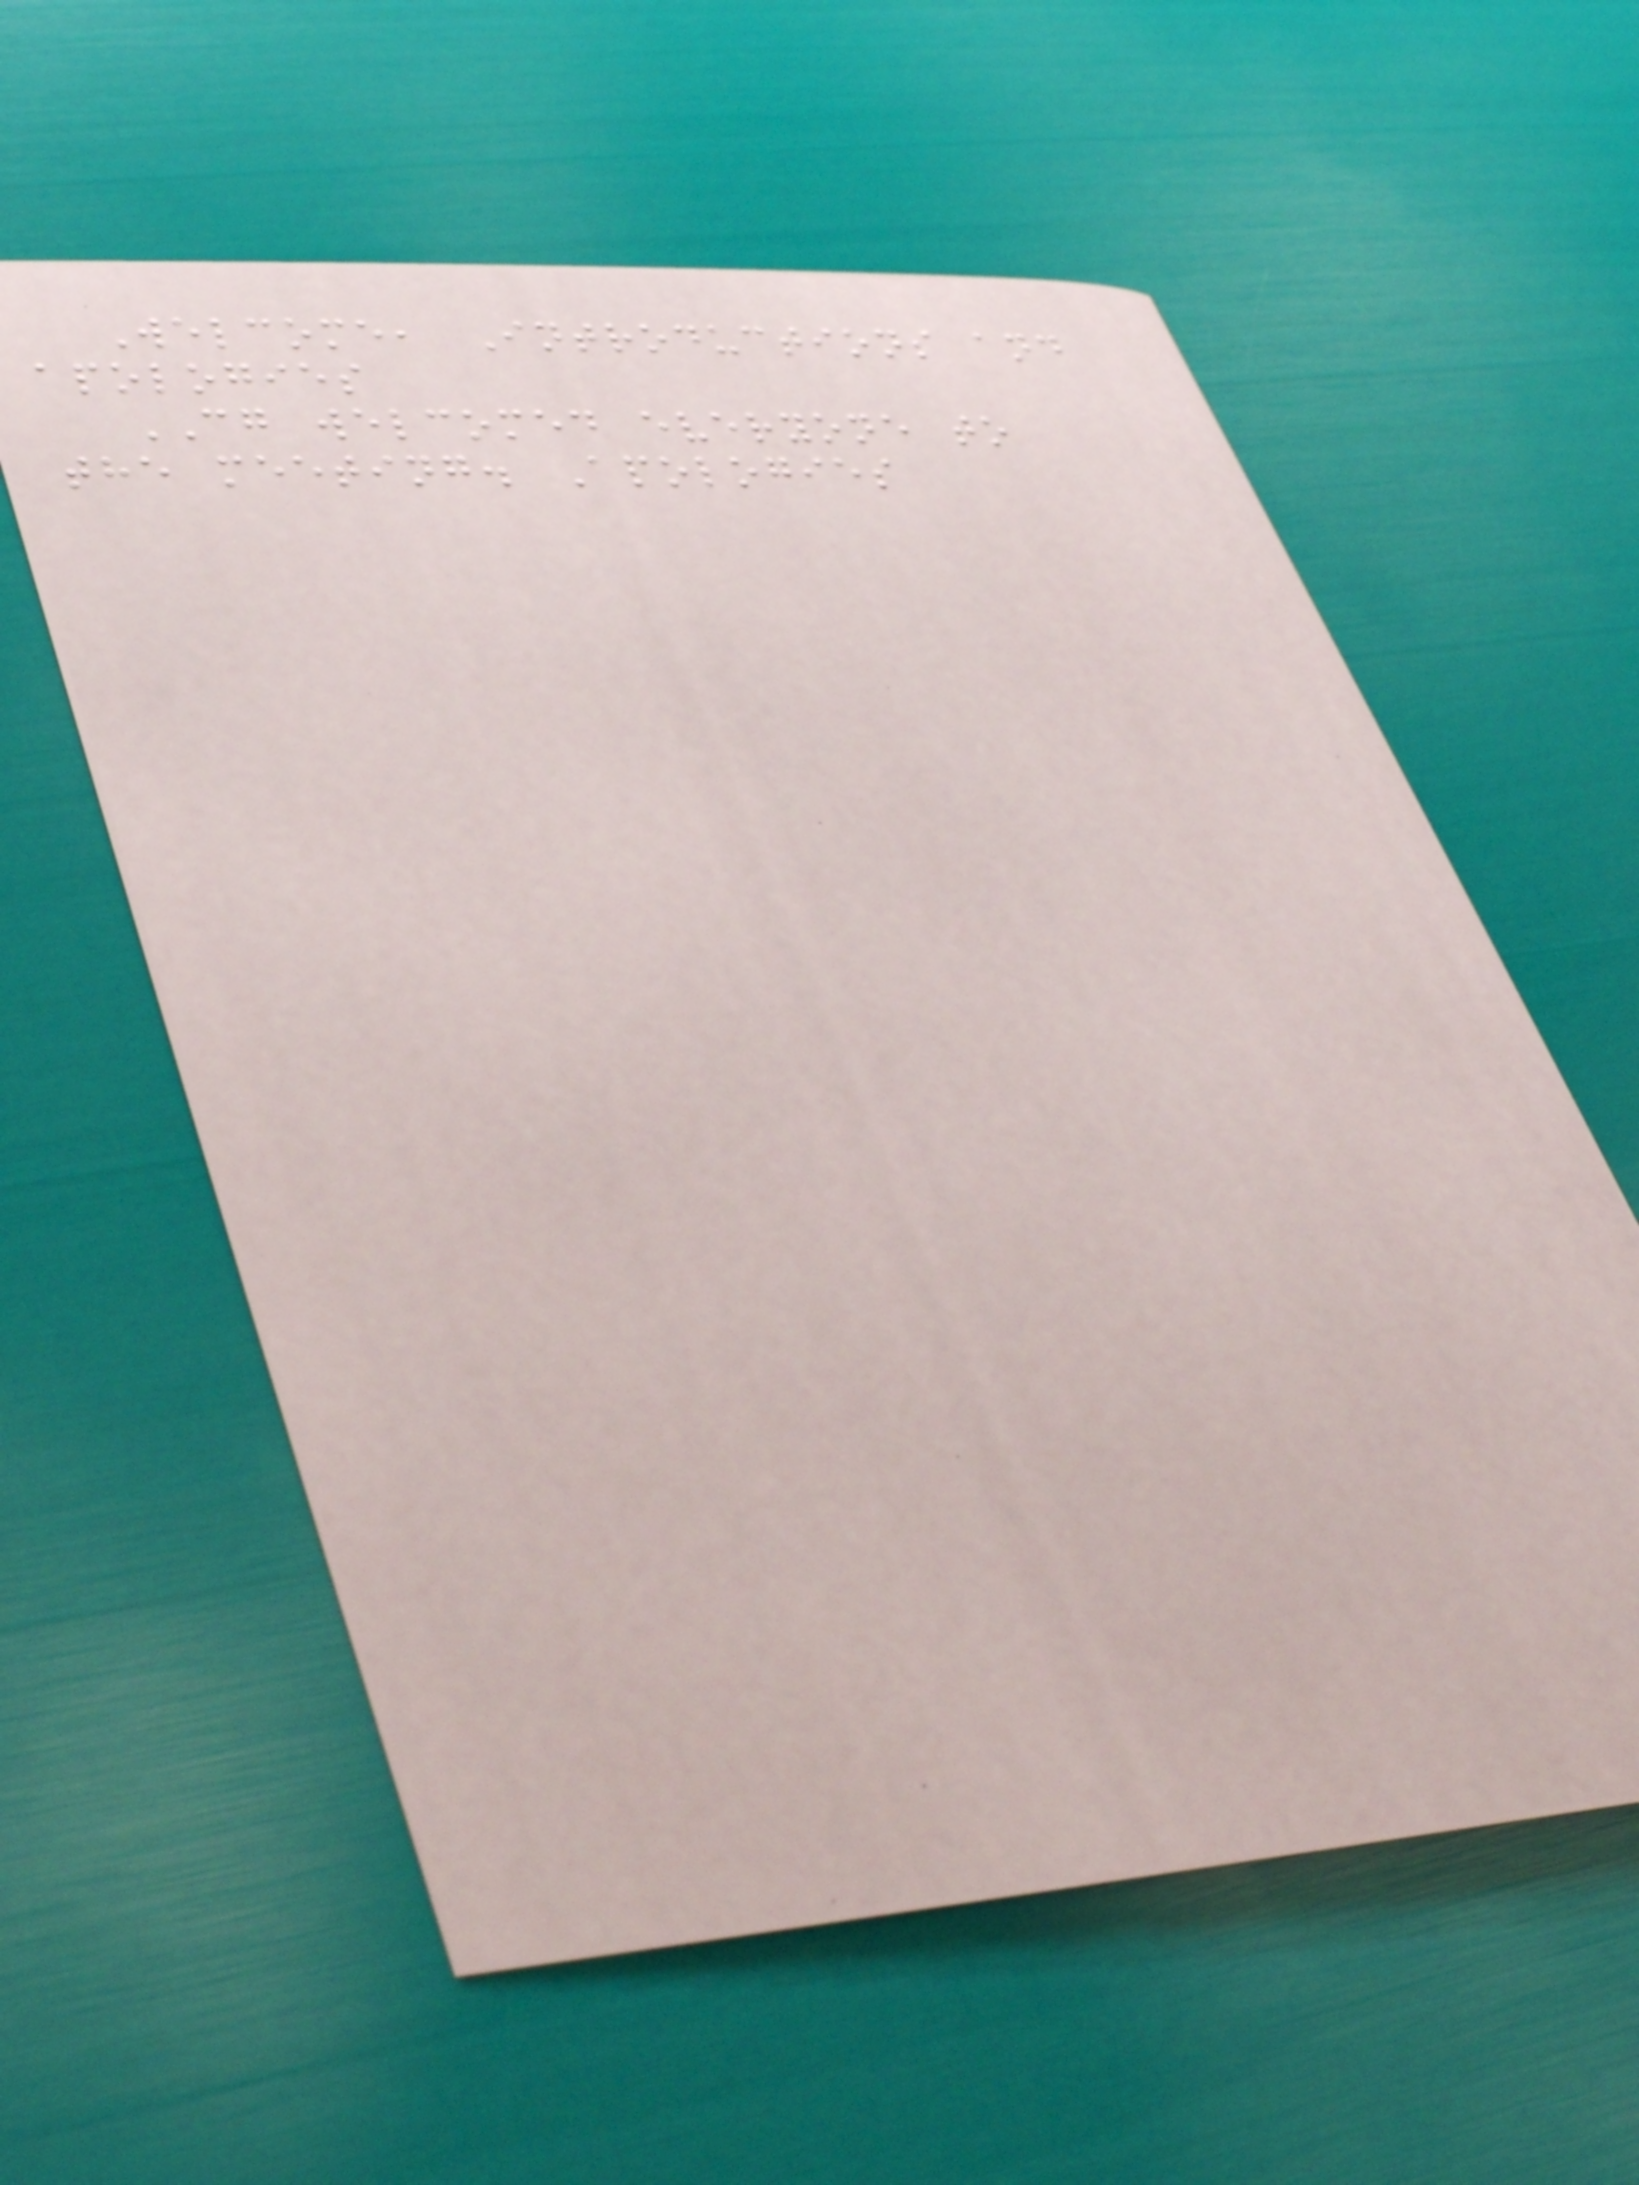Welcome, Introductions and
apologies
CG welcomed everyone to
the meeting. Apologies
